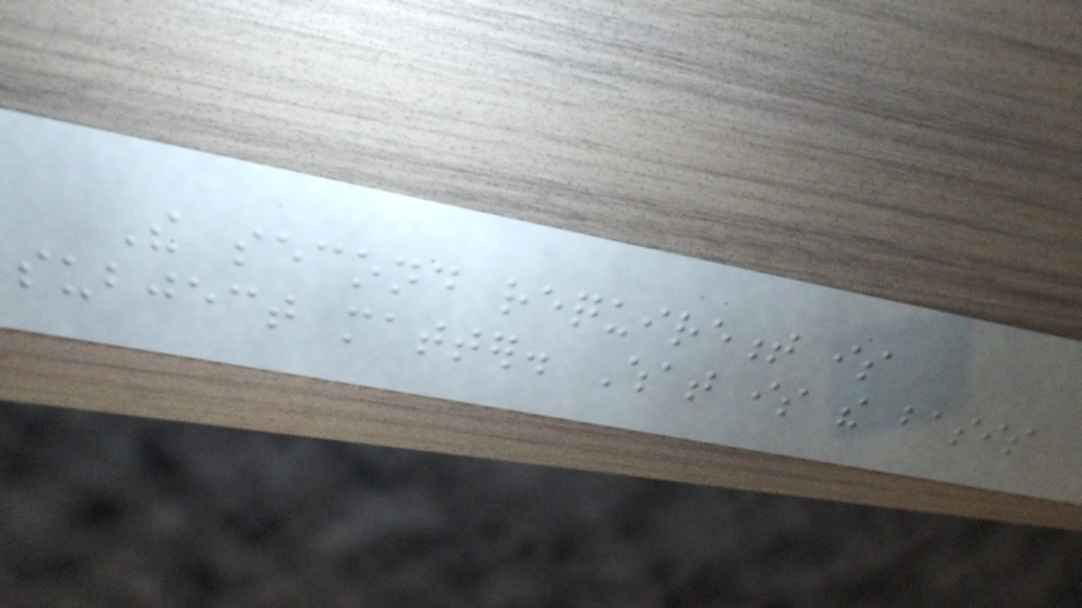The second requirement is
subject matter. What is the basis
